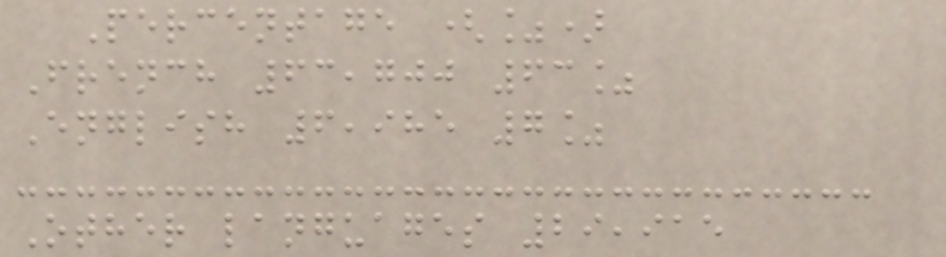Percentage (%)
French 63,700 63%
English 6,985 7%
Other languages 29,915
